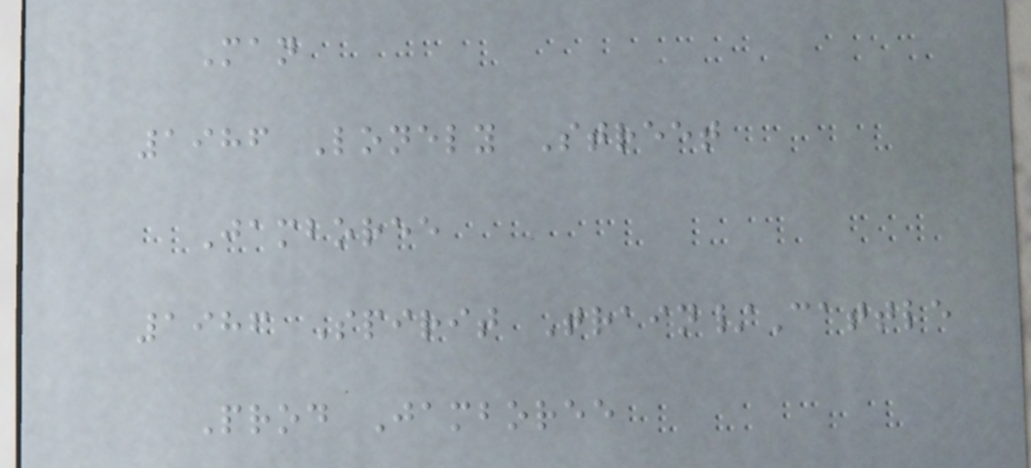Man
1986 Lonely Street
Jamboree
1986 Spirit Train/Cattle
Prod Jamboree
